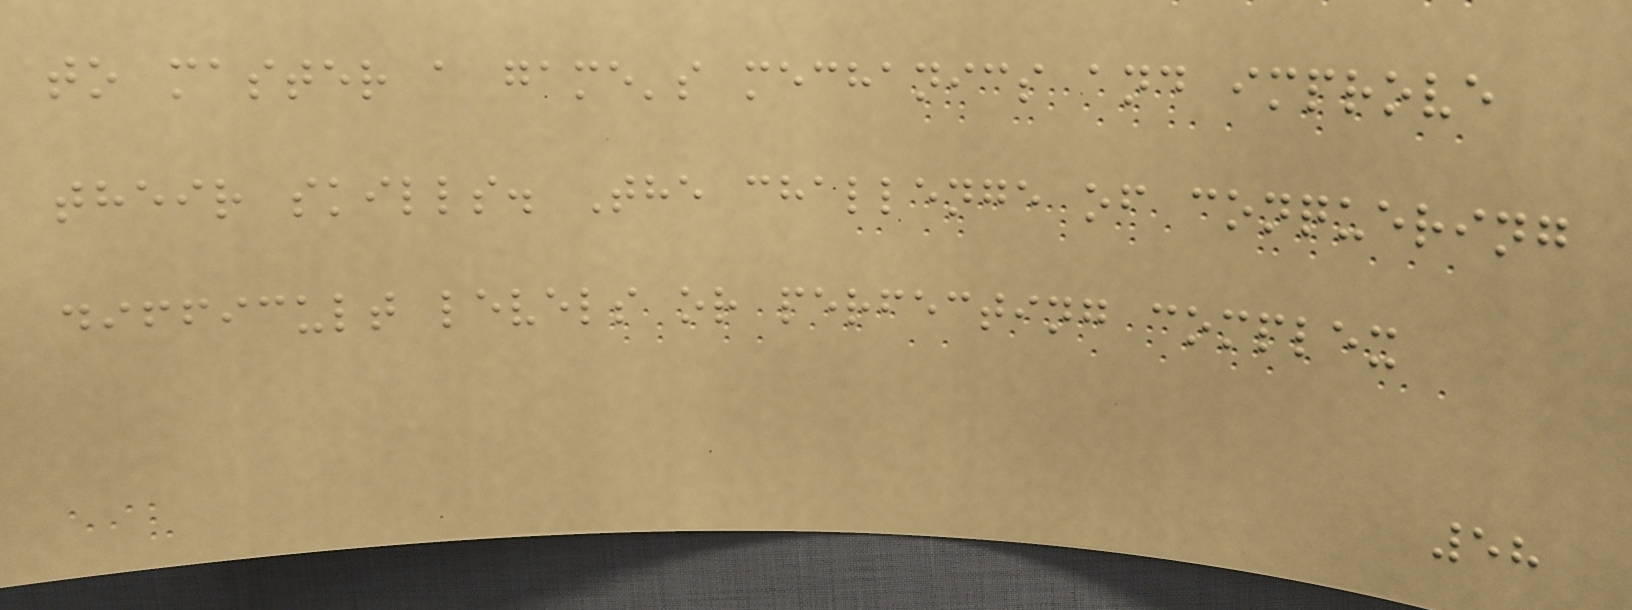to master a game's mechanics and improve
their skills. The challenge of conquering
difficult levels or perfecting complex
58
